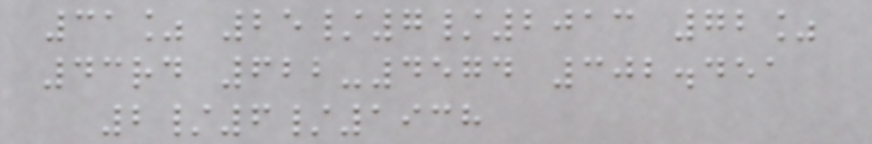31% 25/7/2013 72%
43rd 622-4574 302.451
2/6/1938
